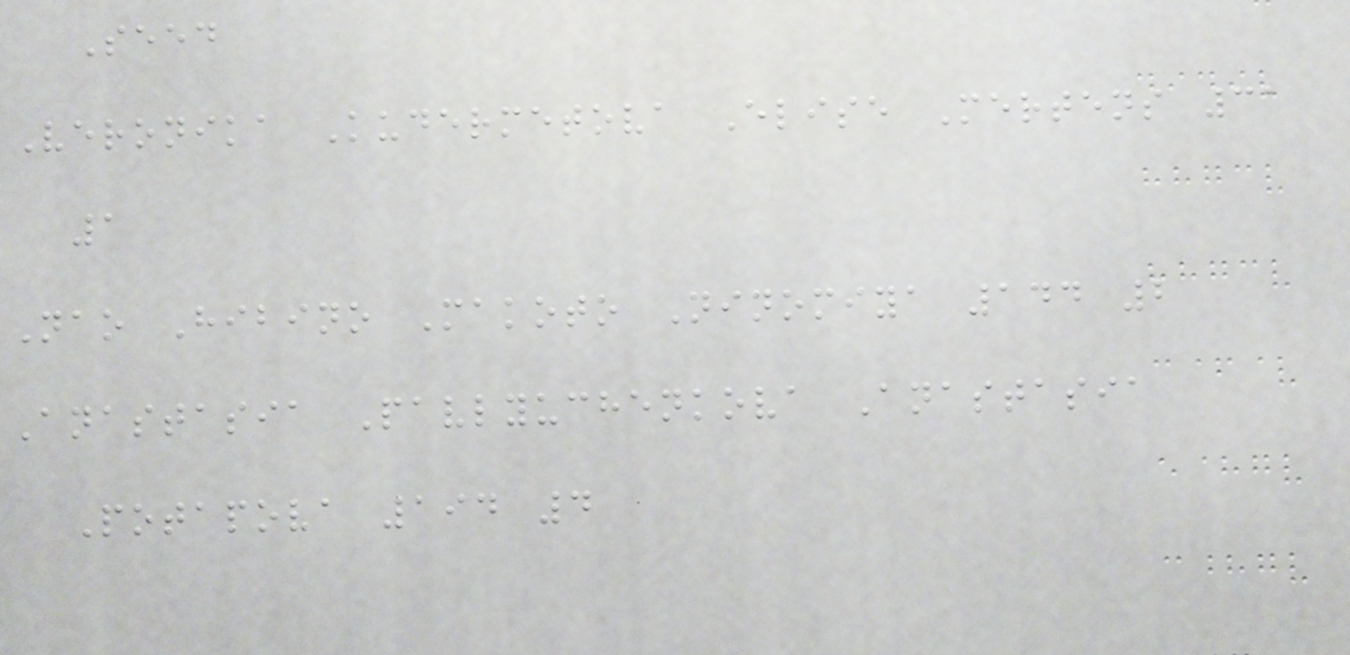Seed
Veronika Kudermetova Elise Mertens 31
1
Nao Hibino Makoto Ninomiya 144 2
Anastasia Pavlyuchenkova Anastasia
Potapova 194 4
